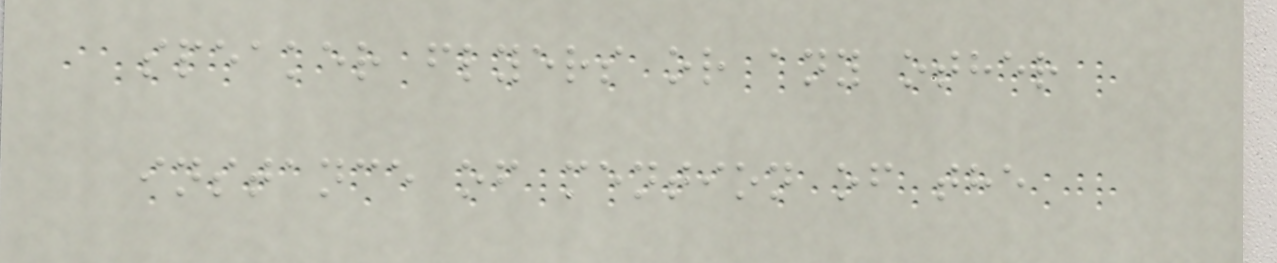speaker flyers or any other
instance of mention of the
